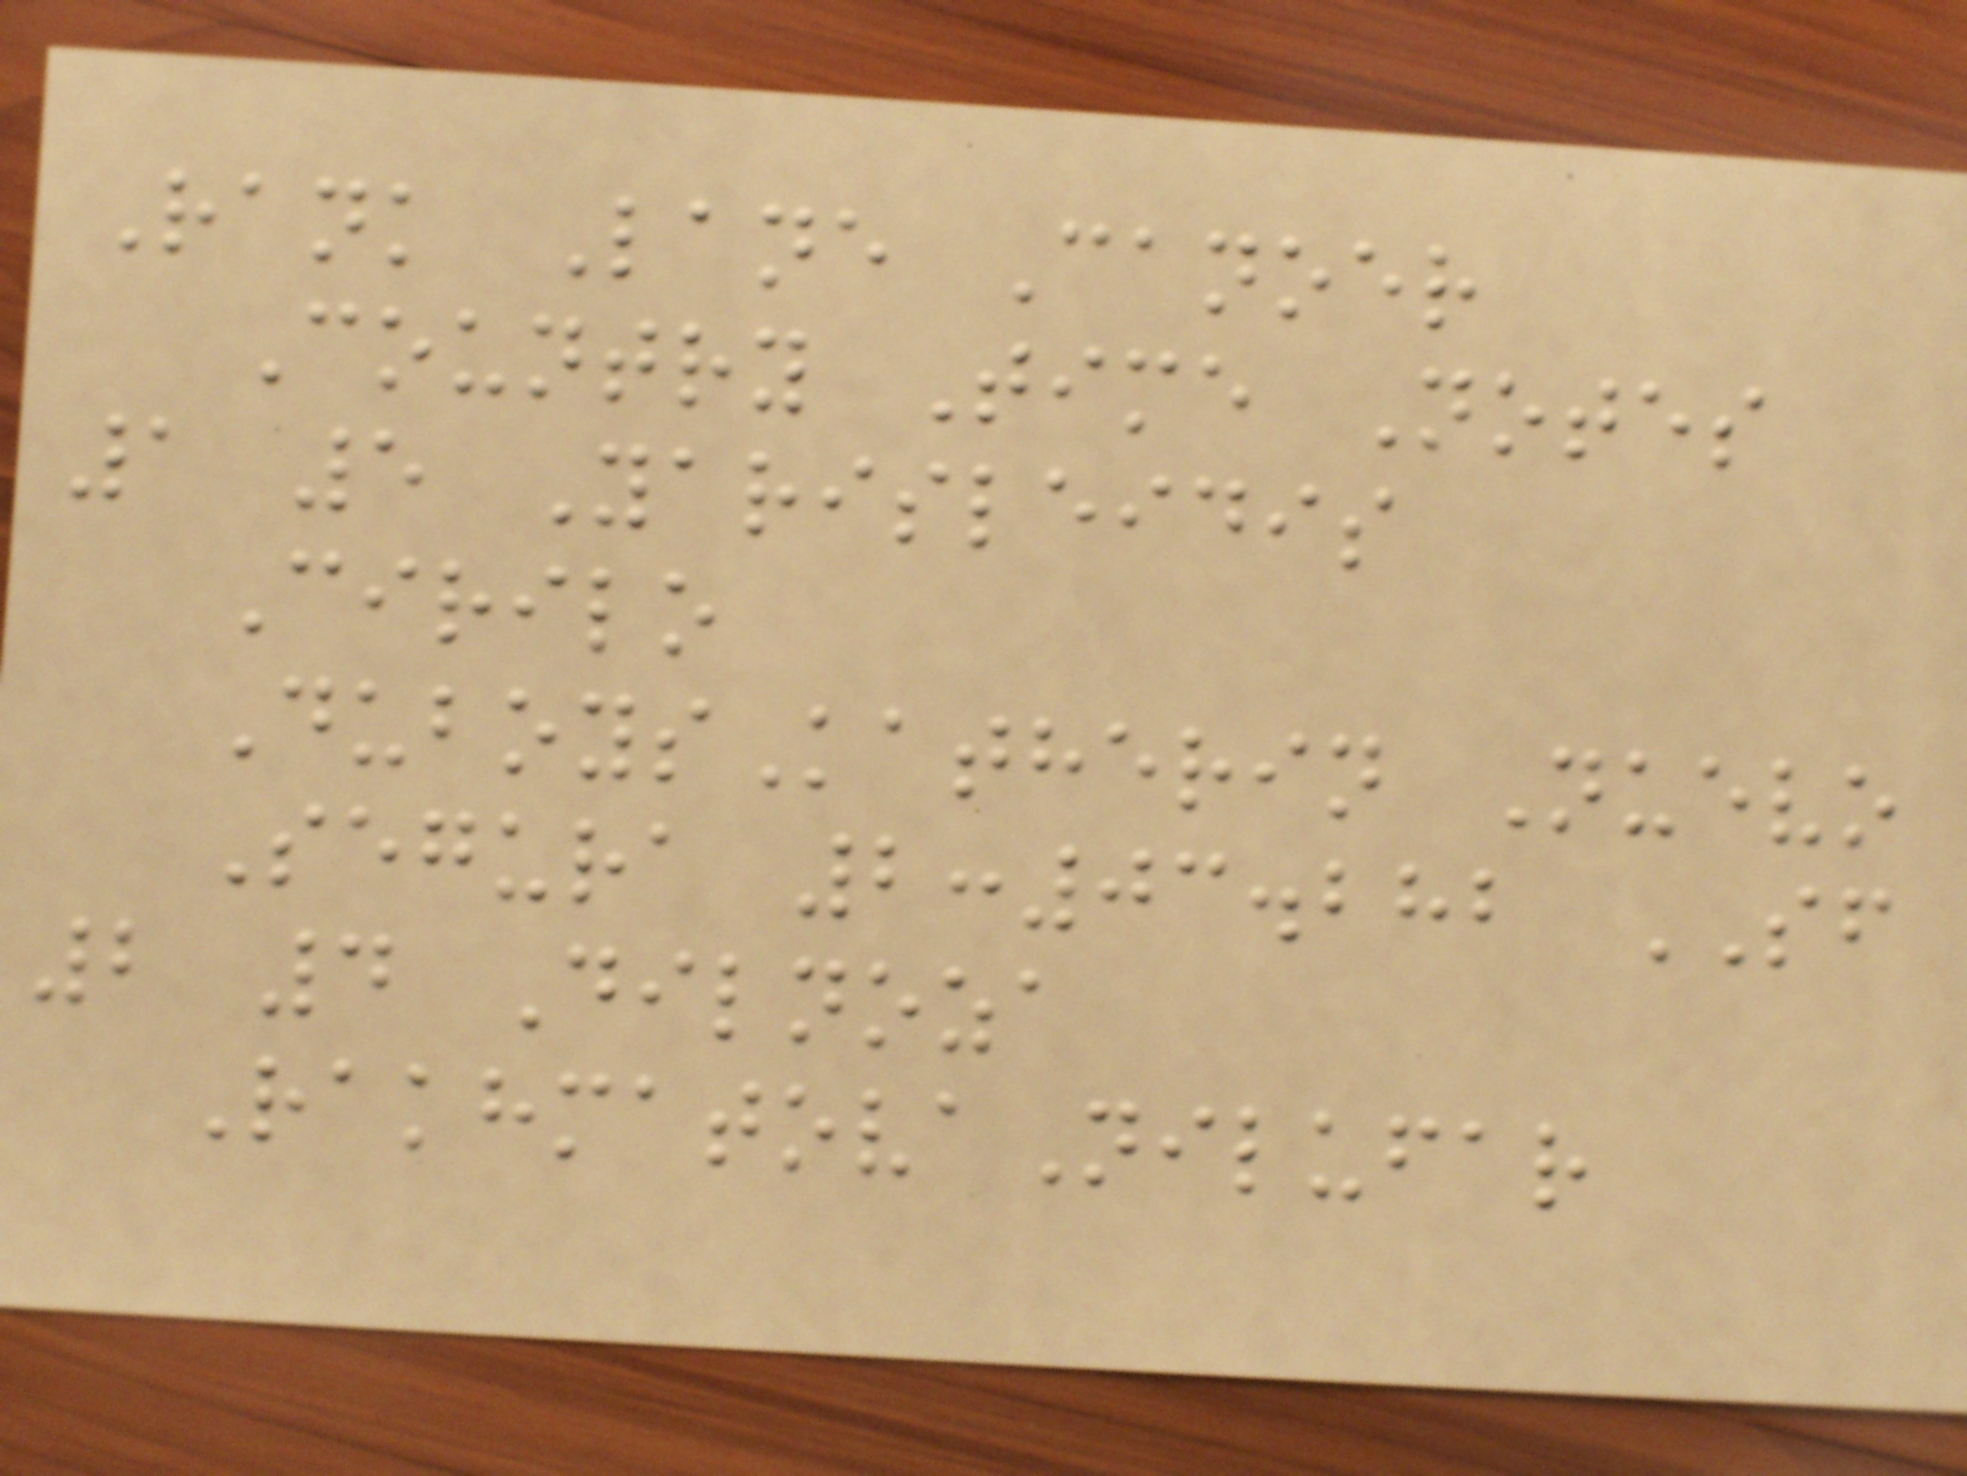Rank Lane Canoer
Country Time Notes
1 5 Yarisleidis
Cirilo
DuboysKatherin Nuevo
Segura 2:03.282 SF
2 4 Dilnoza
RakhmatovaNilufar
